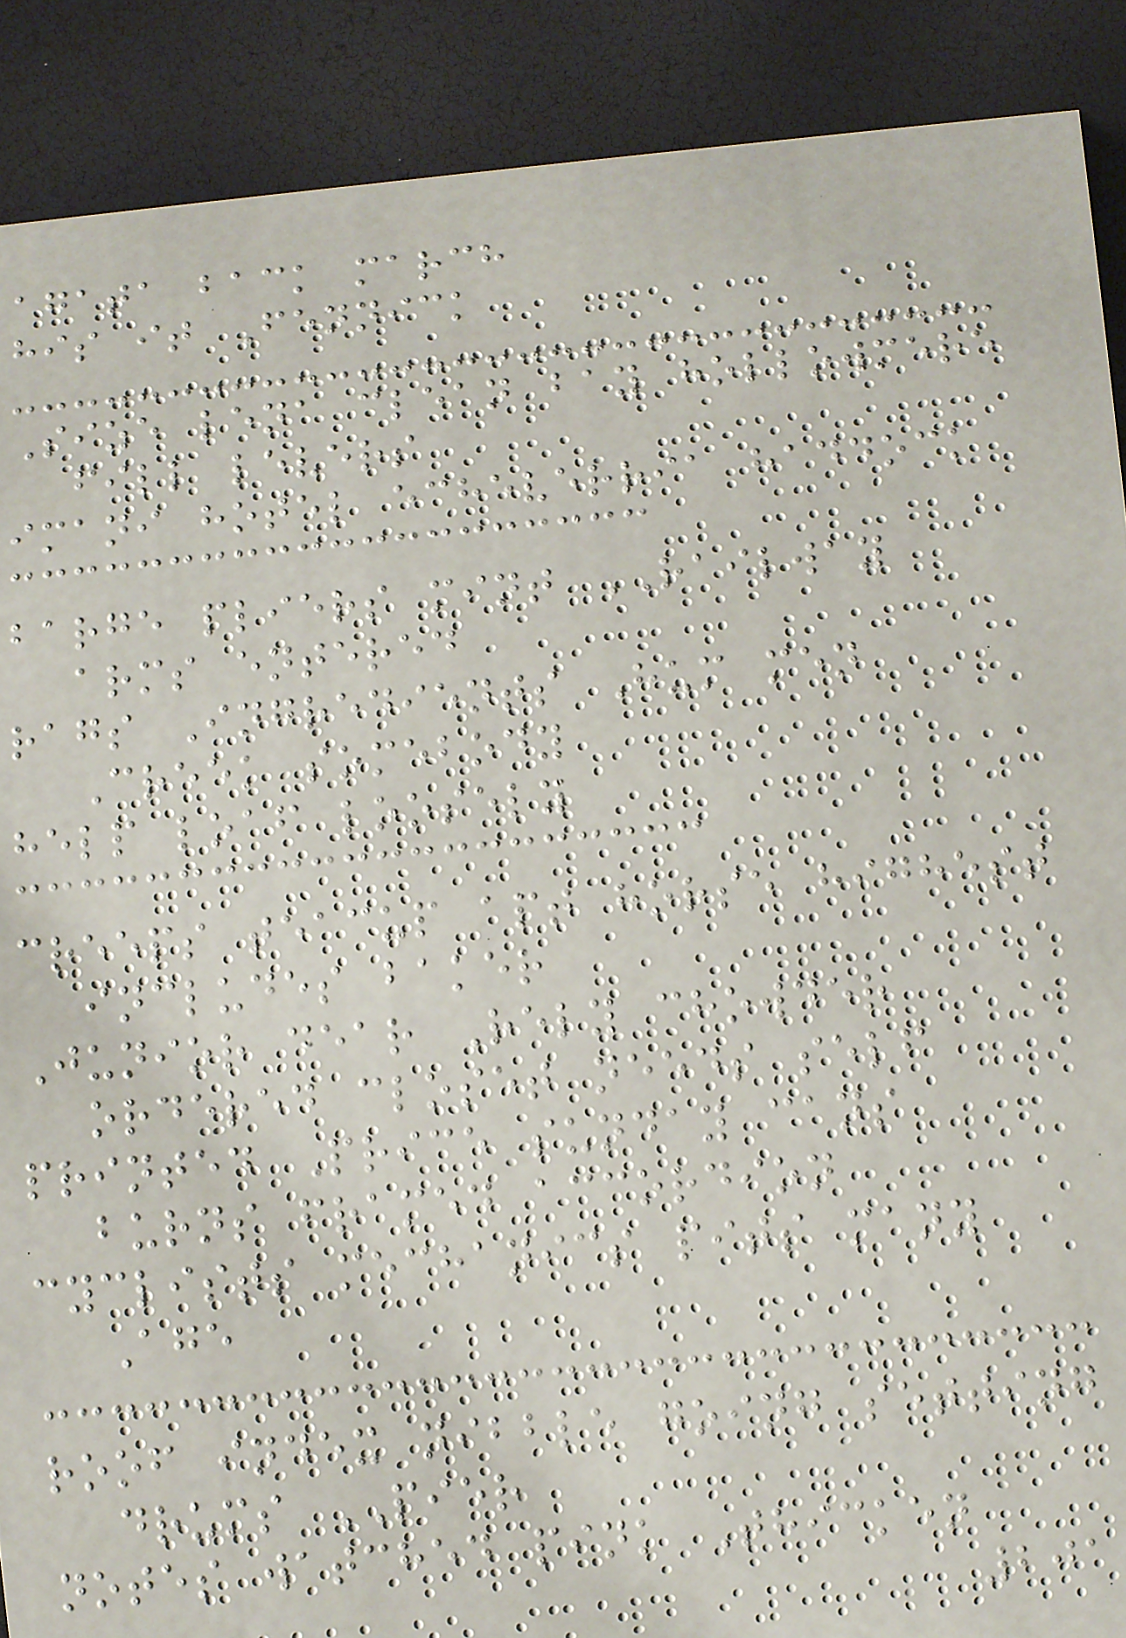agata back march
his it Fennick
Size lena clean bay hollowmere
fill levers
imani hotel echeverria haddock
barge pliers mint RAILWAY
arms entered
rags Ingredients Hum men
Creek somebody
help loaf loosely
creeps teacup apt horse highest
includes baker
Junior dear Rely chowder
ordered closet needs self
printed Price sunday cans
burns framed accordion
cyclists mechanics pits many
Age
roof index nibble going setting
drums PIER
notes watched pink Thicken
201
